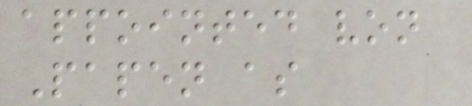appointed von
Papen as
